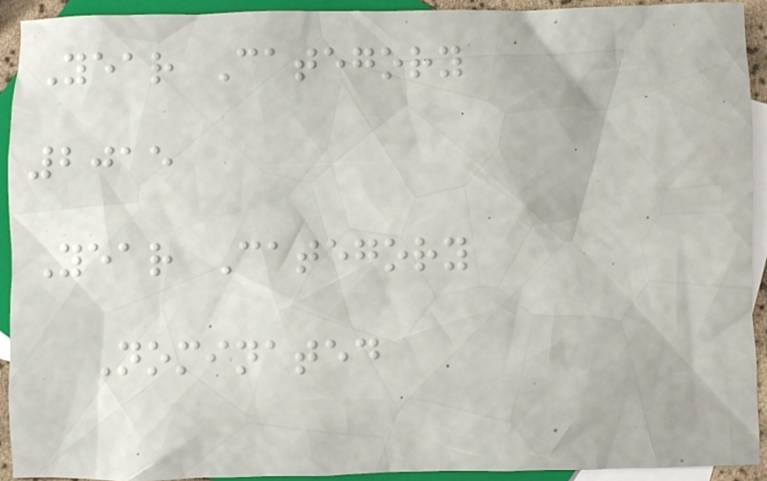Year Category
2015
Year Category
Nominated
